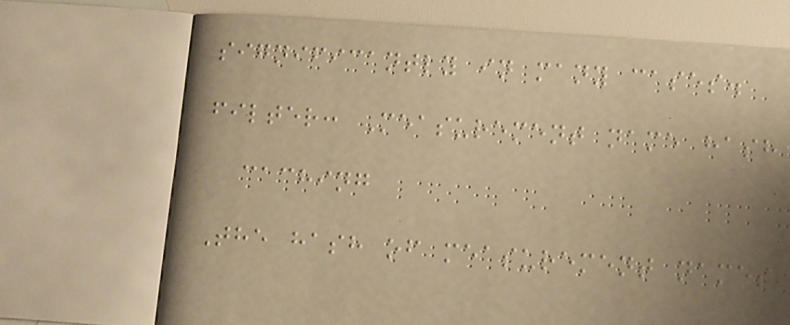significantly in many cases.
filter: Measurement name hash
caching
The hash of measurement names
